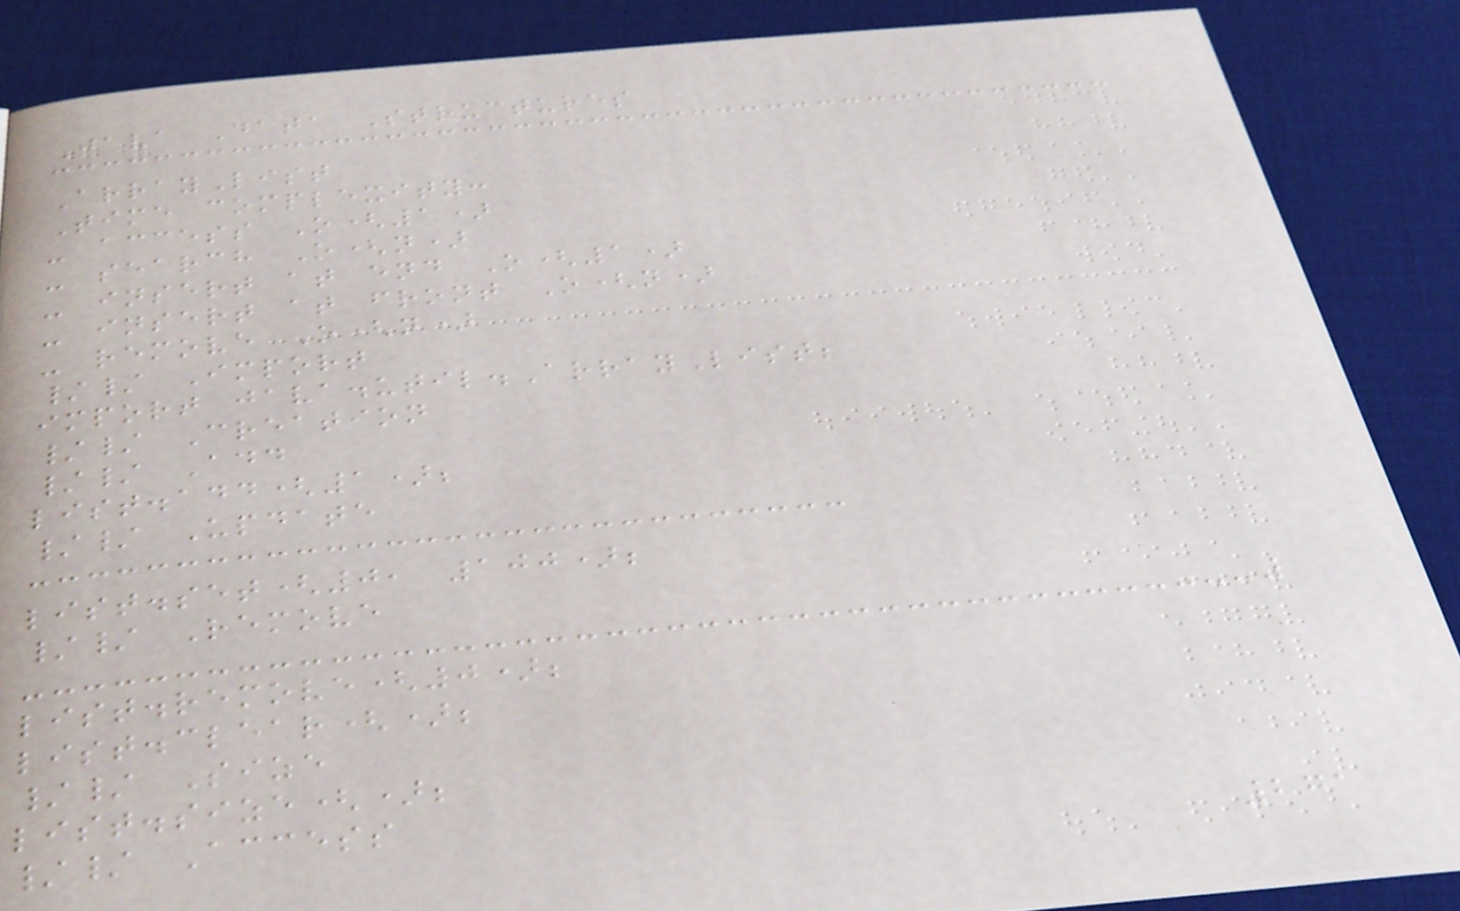Java Data Structures
ArrayList
Time complexity:
- access O(1)
- search O(n)
- insert at end O(1)
- insert at front O(n)
- remove O(n)
// Import
import java.util.ArrayList;
// Creation
// Add
list.add(1);
// Update
list.set(0, 100);
// Remove
list.remove(0);
list.clear();
// Size
list.size();
// Access
271
